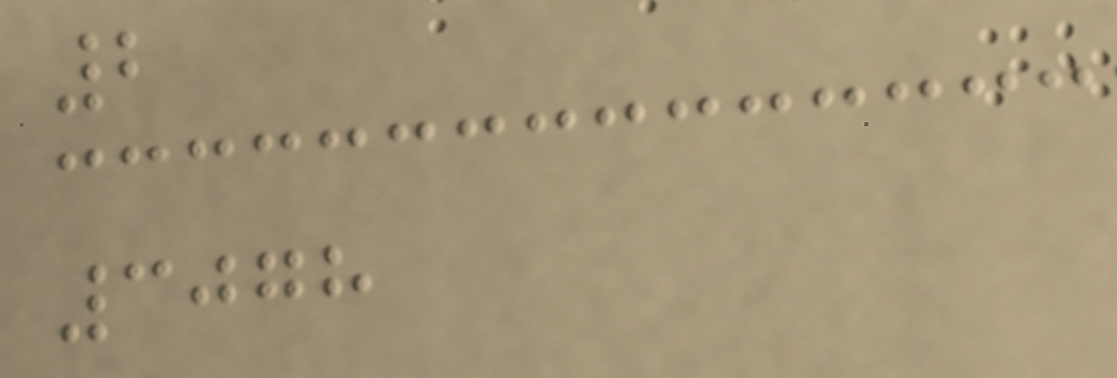2
3078
